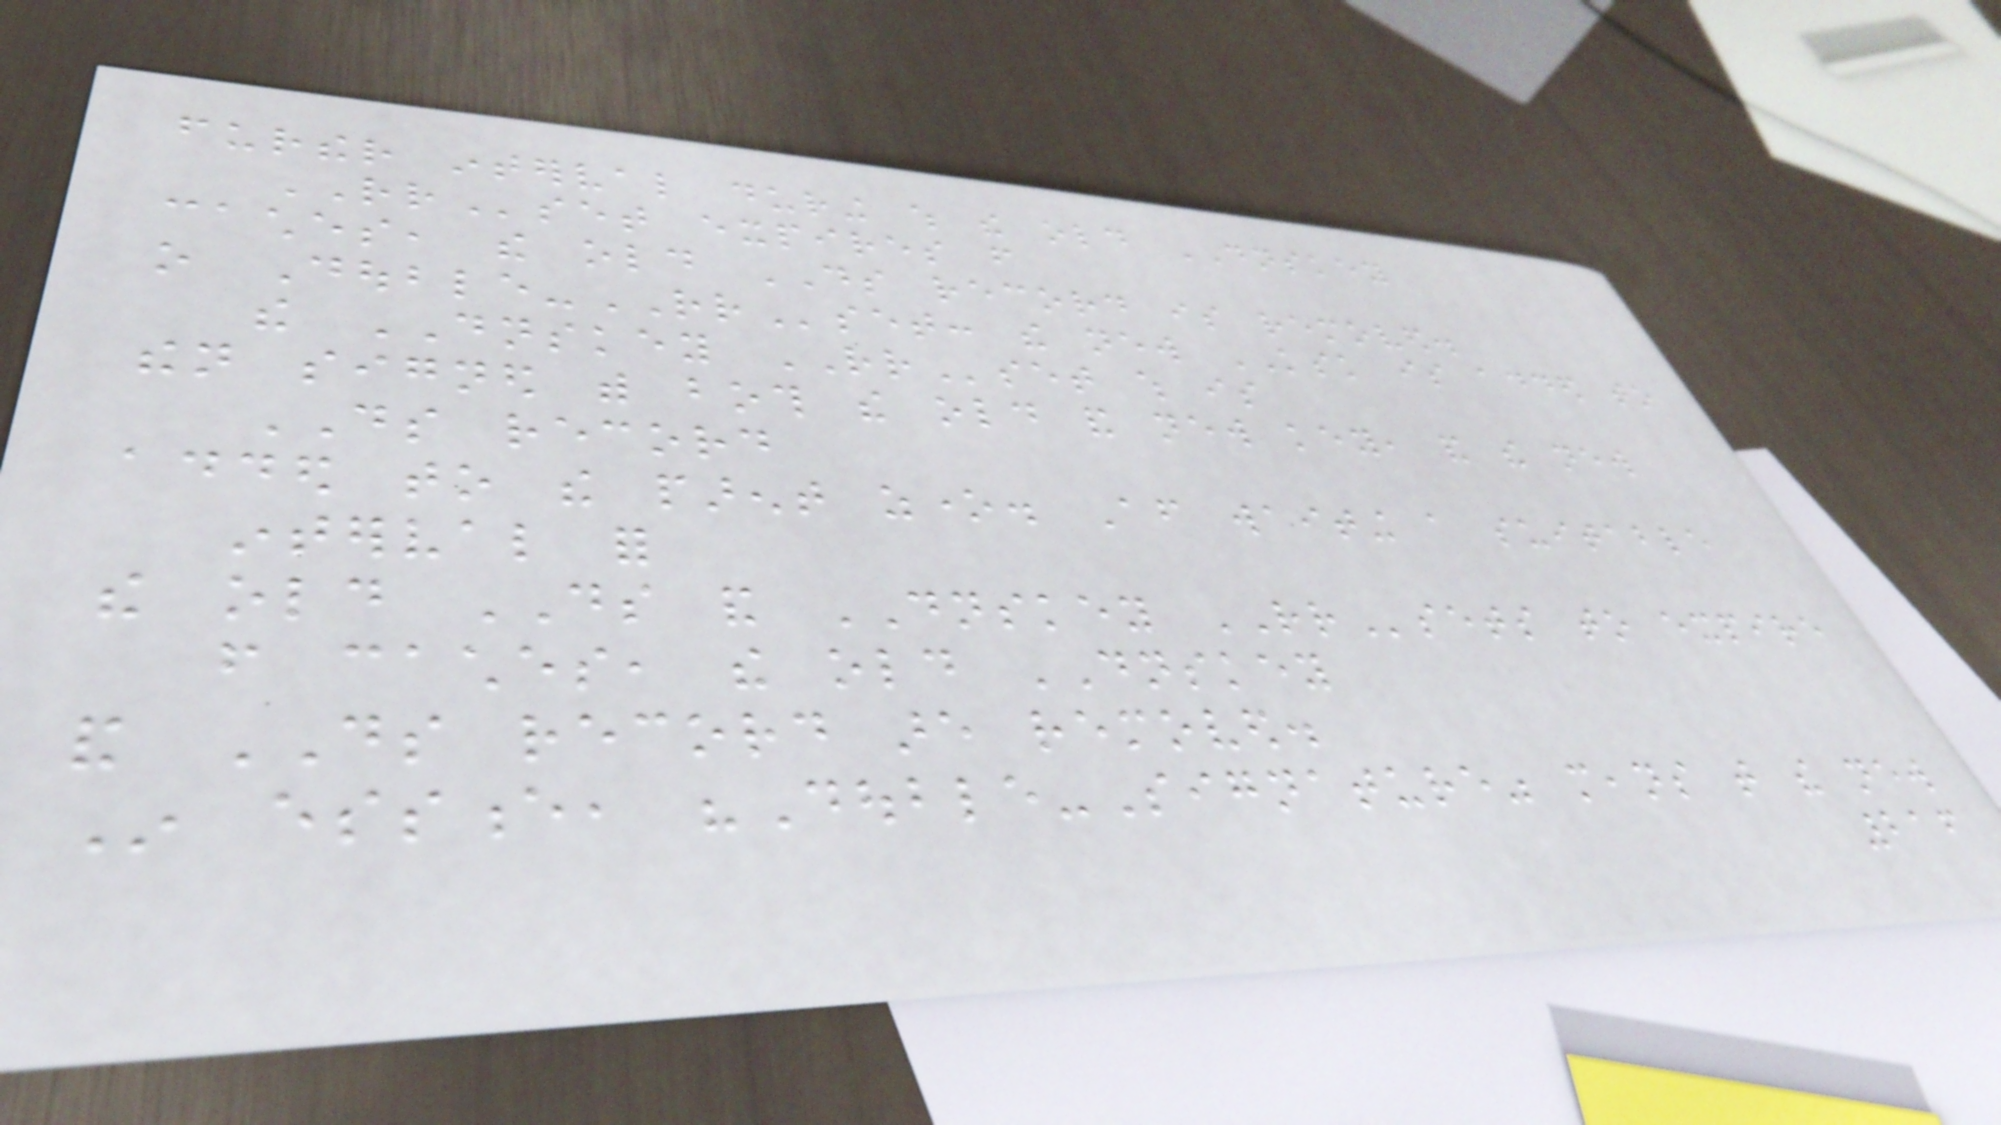further interval during which the old DNSKEY
RRset expires from
caches, the old DS record is removed.
o Double-RRset: the new KSK is added to
the DNSKEY RRset which is
then signed with both the old and new key, and the new
DS record
added to the parent zone. After waiting a suitable
interval for
the old DS and DNSKEY RRsets to expire
from caches, the old DNSKEY
and DS record are removed.
In essence, "Double-Signature" means that the new
216
